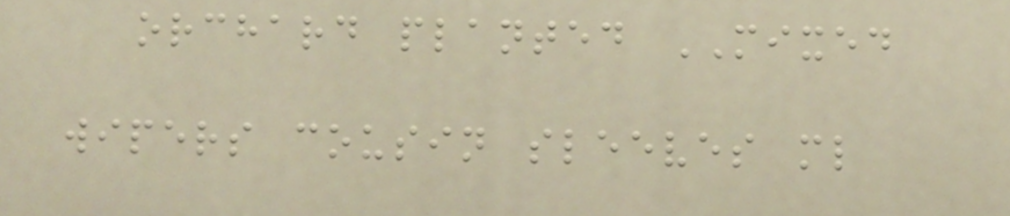orchard planted MIXED
wipers cousin sleeves ml
